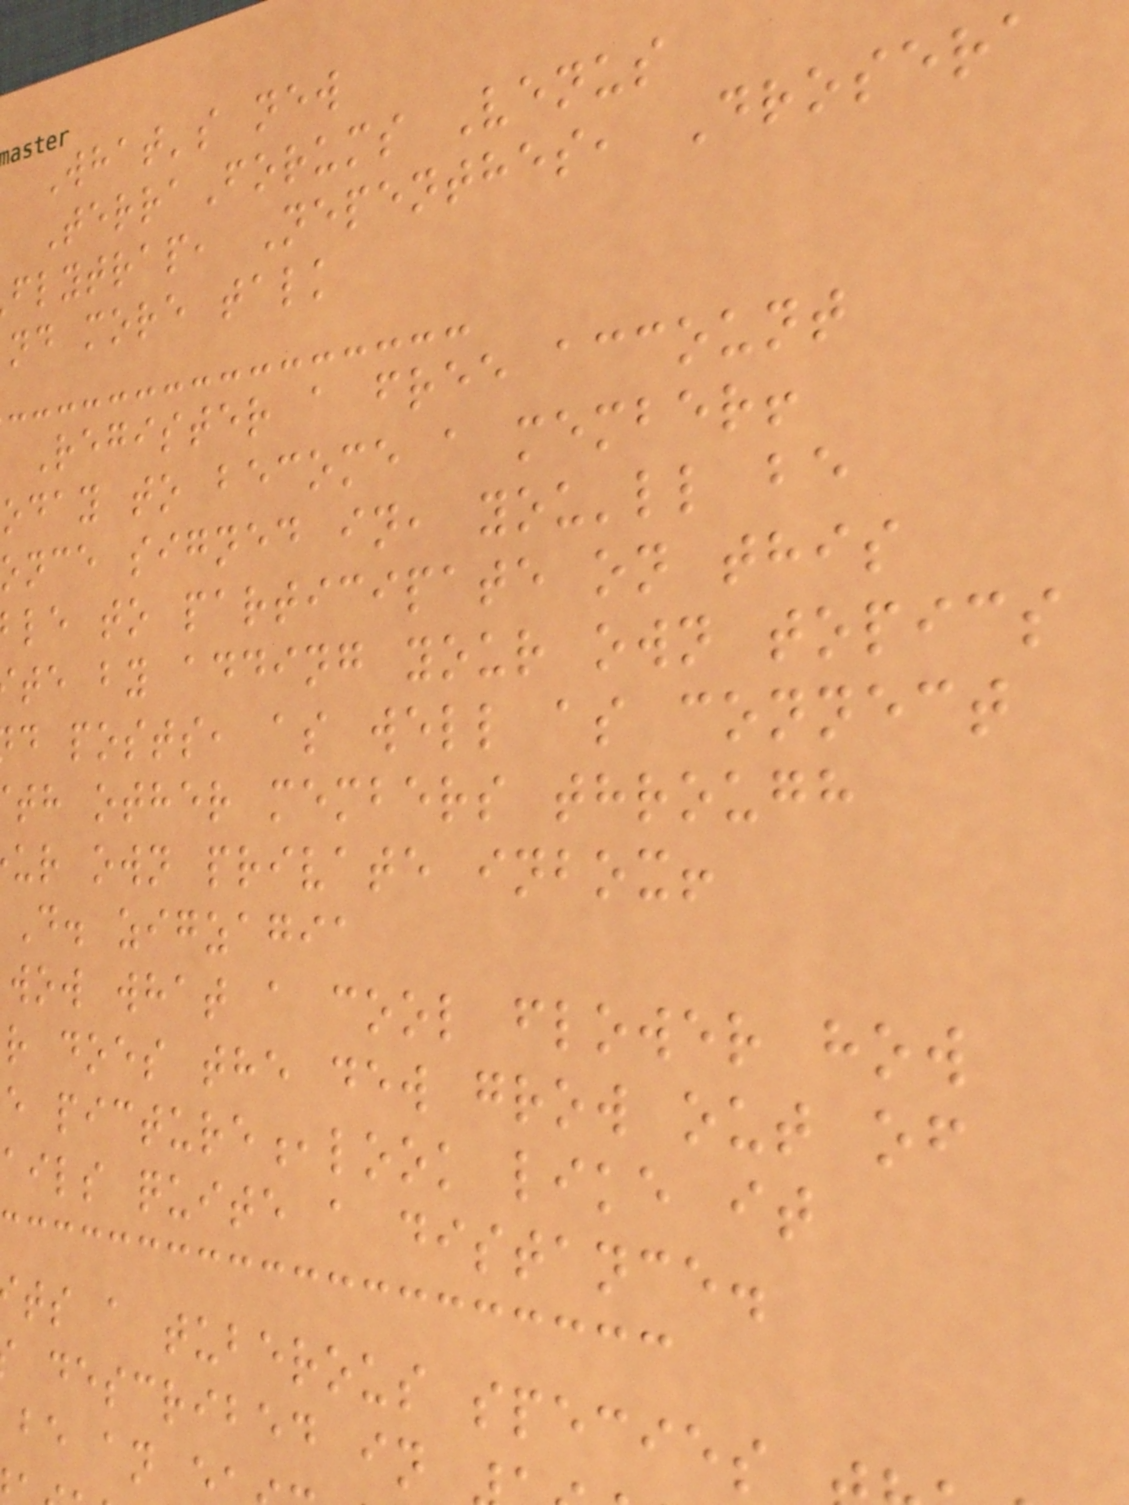What's new
TerraForums Venus
flytrap, Nepenthes, Drosera
nd more talk
Register a free account
oday to become a member!
once signed in, you'll be
le to participate on this
te by adding your own topics
d posts, as well as connect
th other members through
ur own private inbox!
D. zigzagia
wow what a cool flower how
r does the dew grow out of
e picture,look like it
ails quite a distance.
ts a tuberous species
described in
